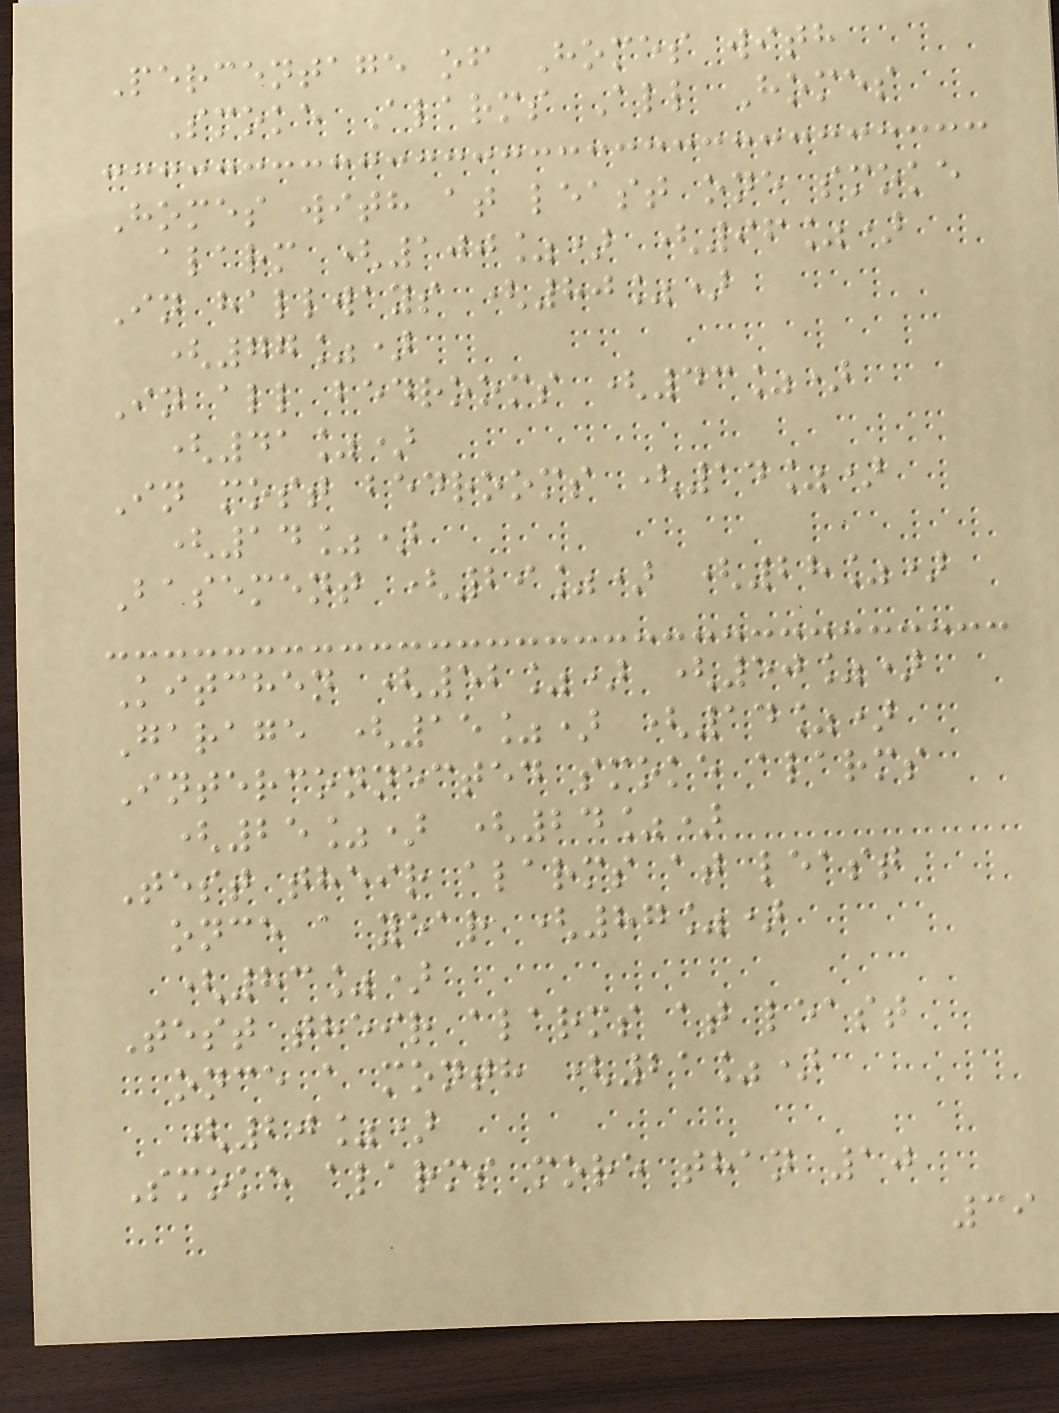Percentage of Homes with
Smoke Alarms All Homes
Homes with at least one smoke
alarm (100%) (96%)
In hallways (80%)
(77%)
In all bedrooms (43%)
(41%)
In most bedrooms (14%)
(14%)
Basement (29%) (28%)
Kitchen (52%) (50%)
Garage (15%) (14%)
Interconnected smoke alarms
(25%) (24%)
Test their alarms at least
once a year (87%)
(83%)
Test their alarms at least
once a month (21%)
(20%)
Smoke alarms more than 10
39
